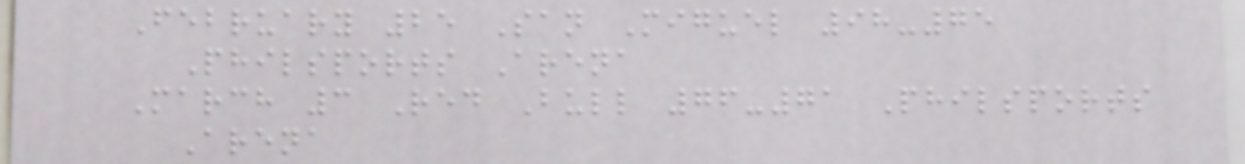February 25 San Miguel 98-75
Philsports Arena
March 3 Red Bull 76-71 Philsports
Arena
